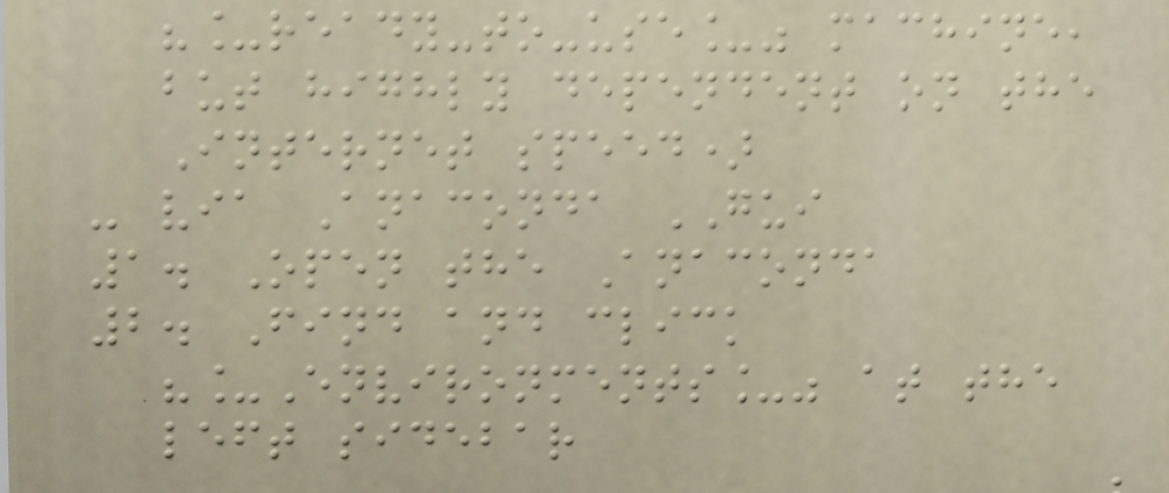"_ready-to-use_" machine,
but highly dependent on the
Internet speed)
- via Anaconda GUI
1. Open the Anaconda
2. Find and click
"_Environments_" at the
left sidebar
